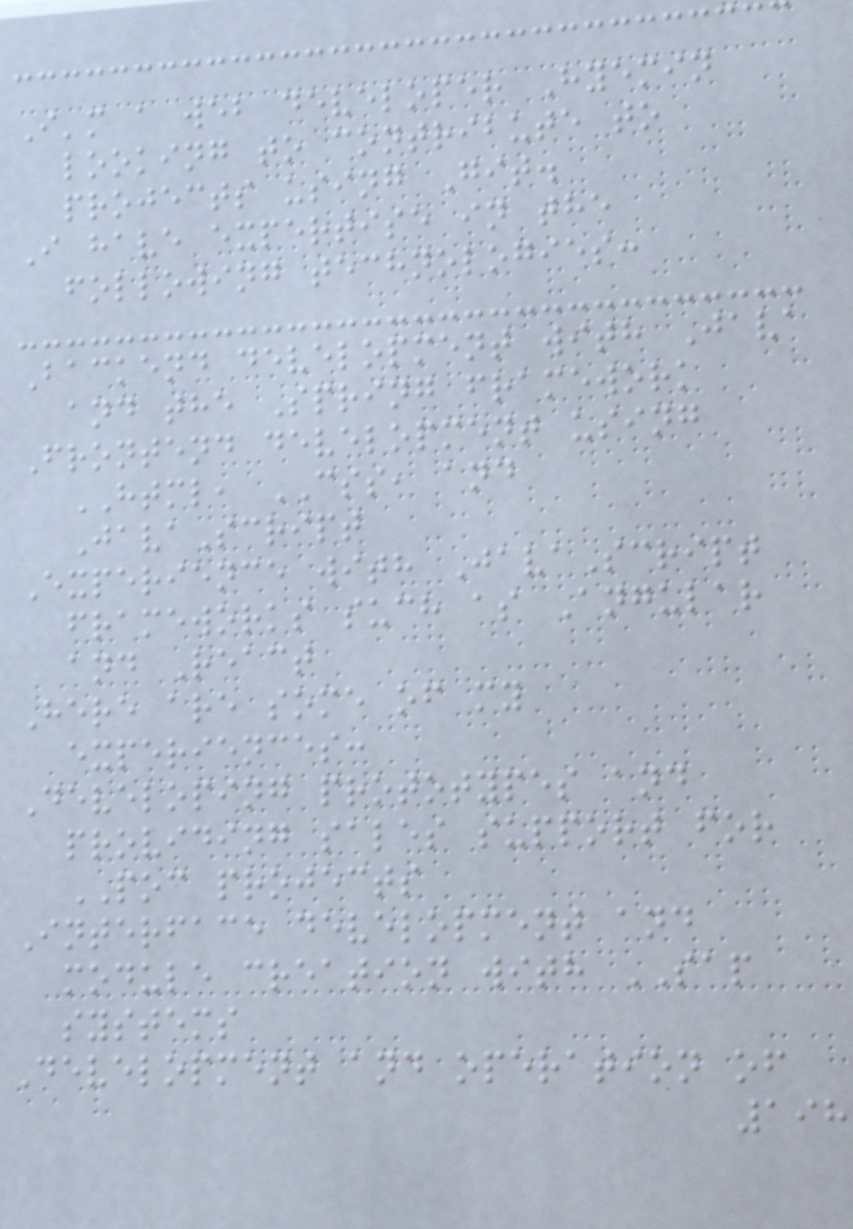I'm a web developer Hyemin
looking to contribute to
projects using Git.
I have expertise in the
following technologies:
Backend development with Java
and the Spring framework
Frontend development using
HTML, CSS, and
JavaScript
Experience with JavaScript
frameworks such as Angular
and React
Here are some of my
experiences:
Developing prototypes and
providing sales support for
POC projects
Interface development and
module creation with SAP
systems
Development and operation of
198
